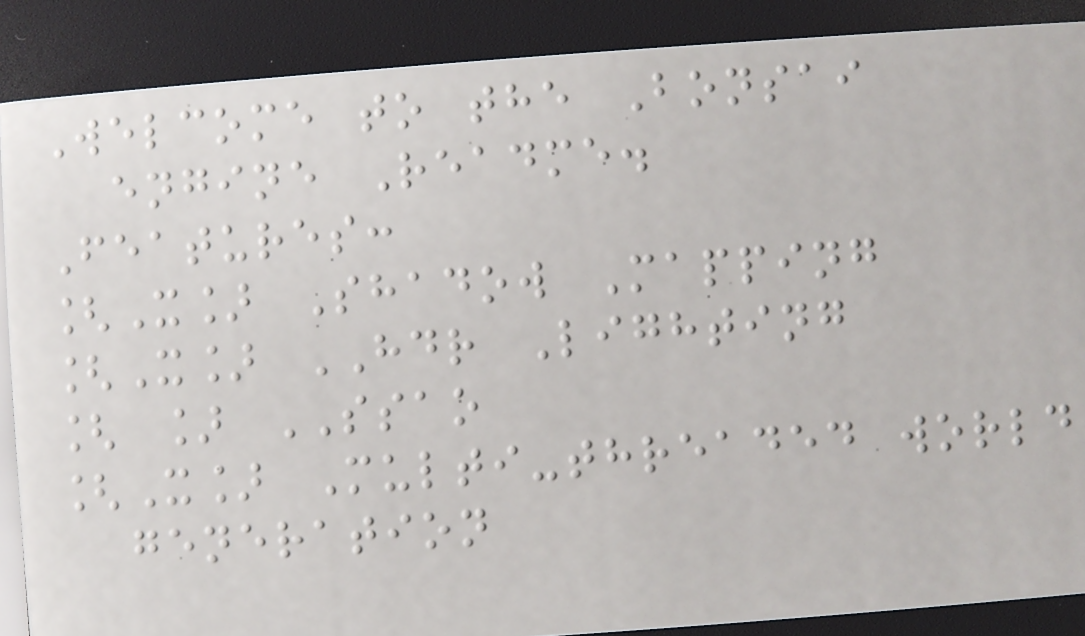Welcome to the Bonsai
engine Readme.
Features:
[X] Shadow Mapping
[X] HDR Lighting
[ ] SSAO
[X] Multi-threaded world
generation
